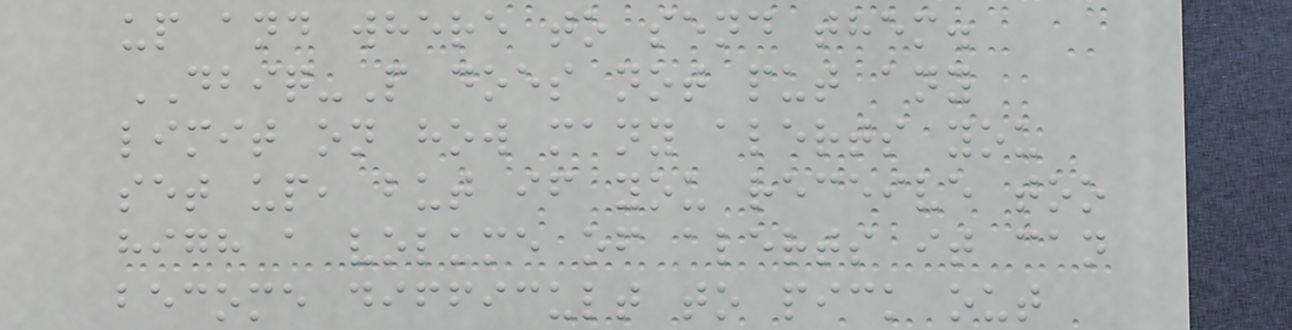up and where to send them.
DBIQ-P does not put any
limit on how many alerts you
set up, but if you receive too
high a volume of alerts it can
become difficult to pick out
